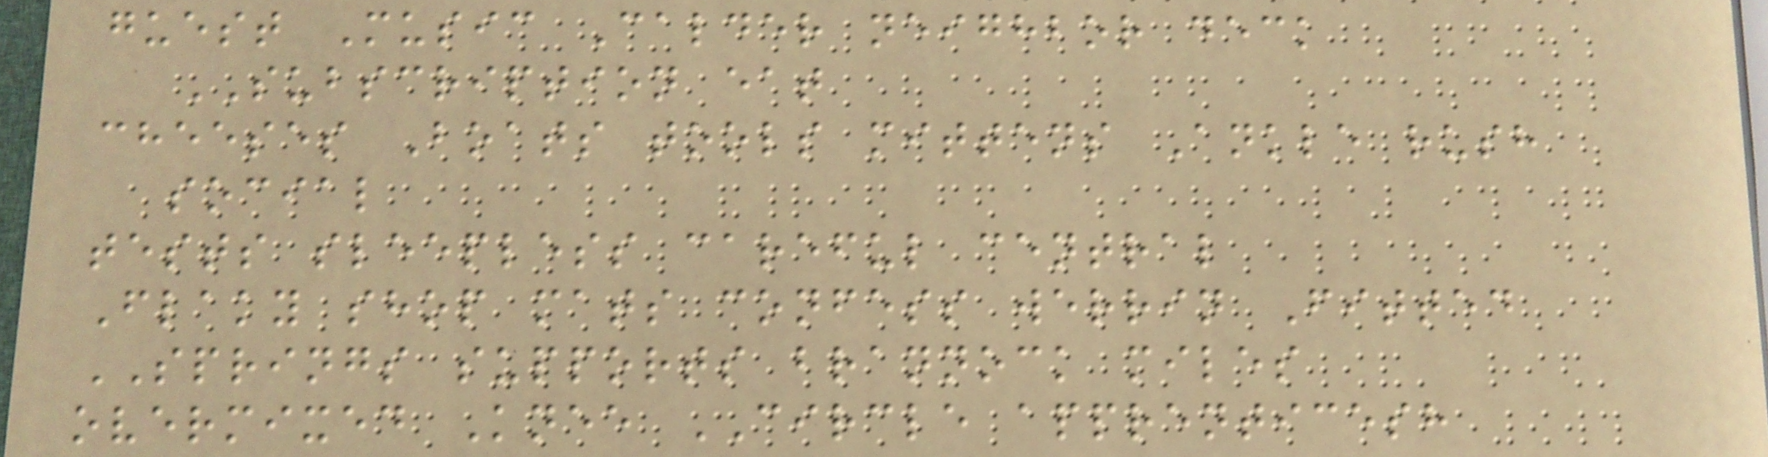guest Music Calder neighbor deck
SUBSCRIPTION eat
cheeses Boats tools mittens Ankle rush
social
tests sleepless careful central
Flaky shop mats confess werrin Fitted
SPRINGS supports brannock miles
overmixed Knee CIRCLE apprenticesh
